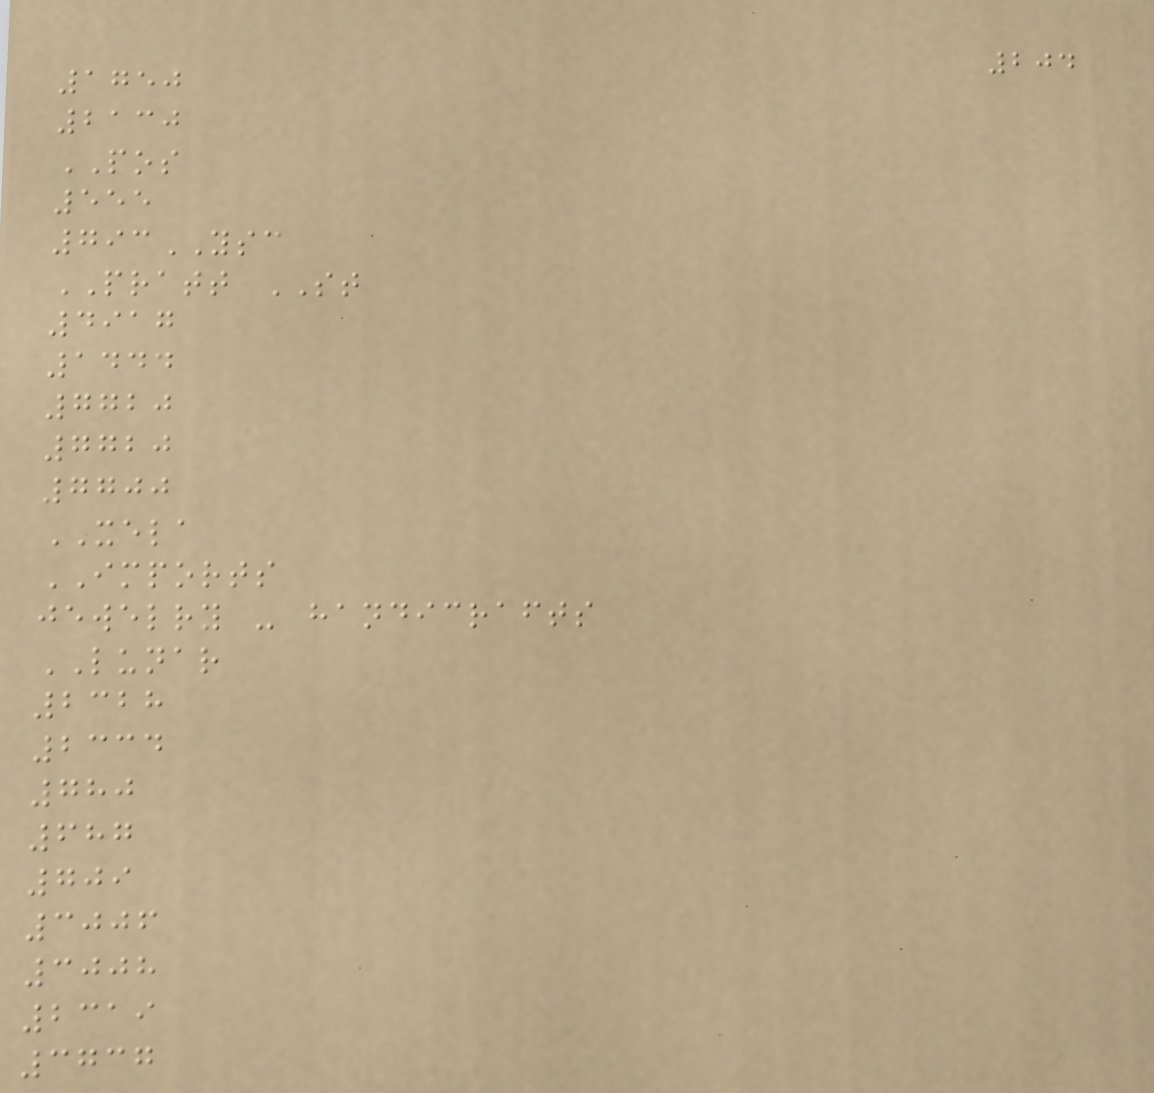204
1750
2130
POS
555
793YSC
PRATT ST
4917
1444
7720
7720
7700
XELA
IMPORTS
jewelry - handicrafts
LUNAR
2328
2334
780
687
709
3006
3008
2319
3737
